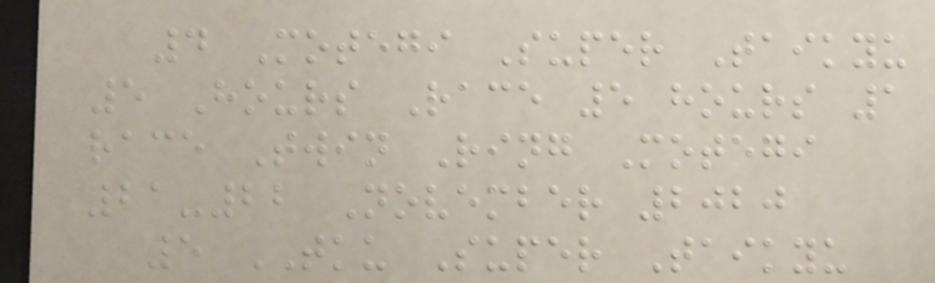4 Motegi Super Taikyu
5 Hours Race 5 hours 1
race Twin Ring Motegi
21-22 November 2020
5 TKU Super Taikyu
